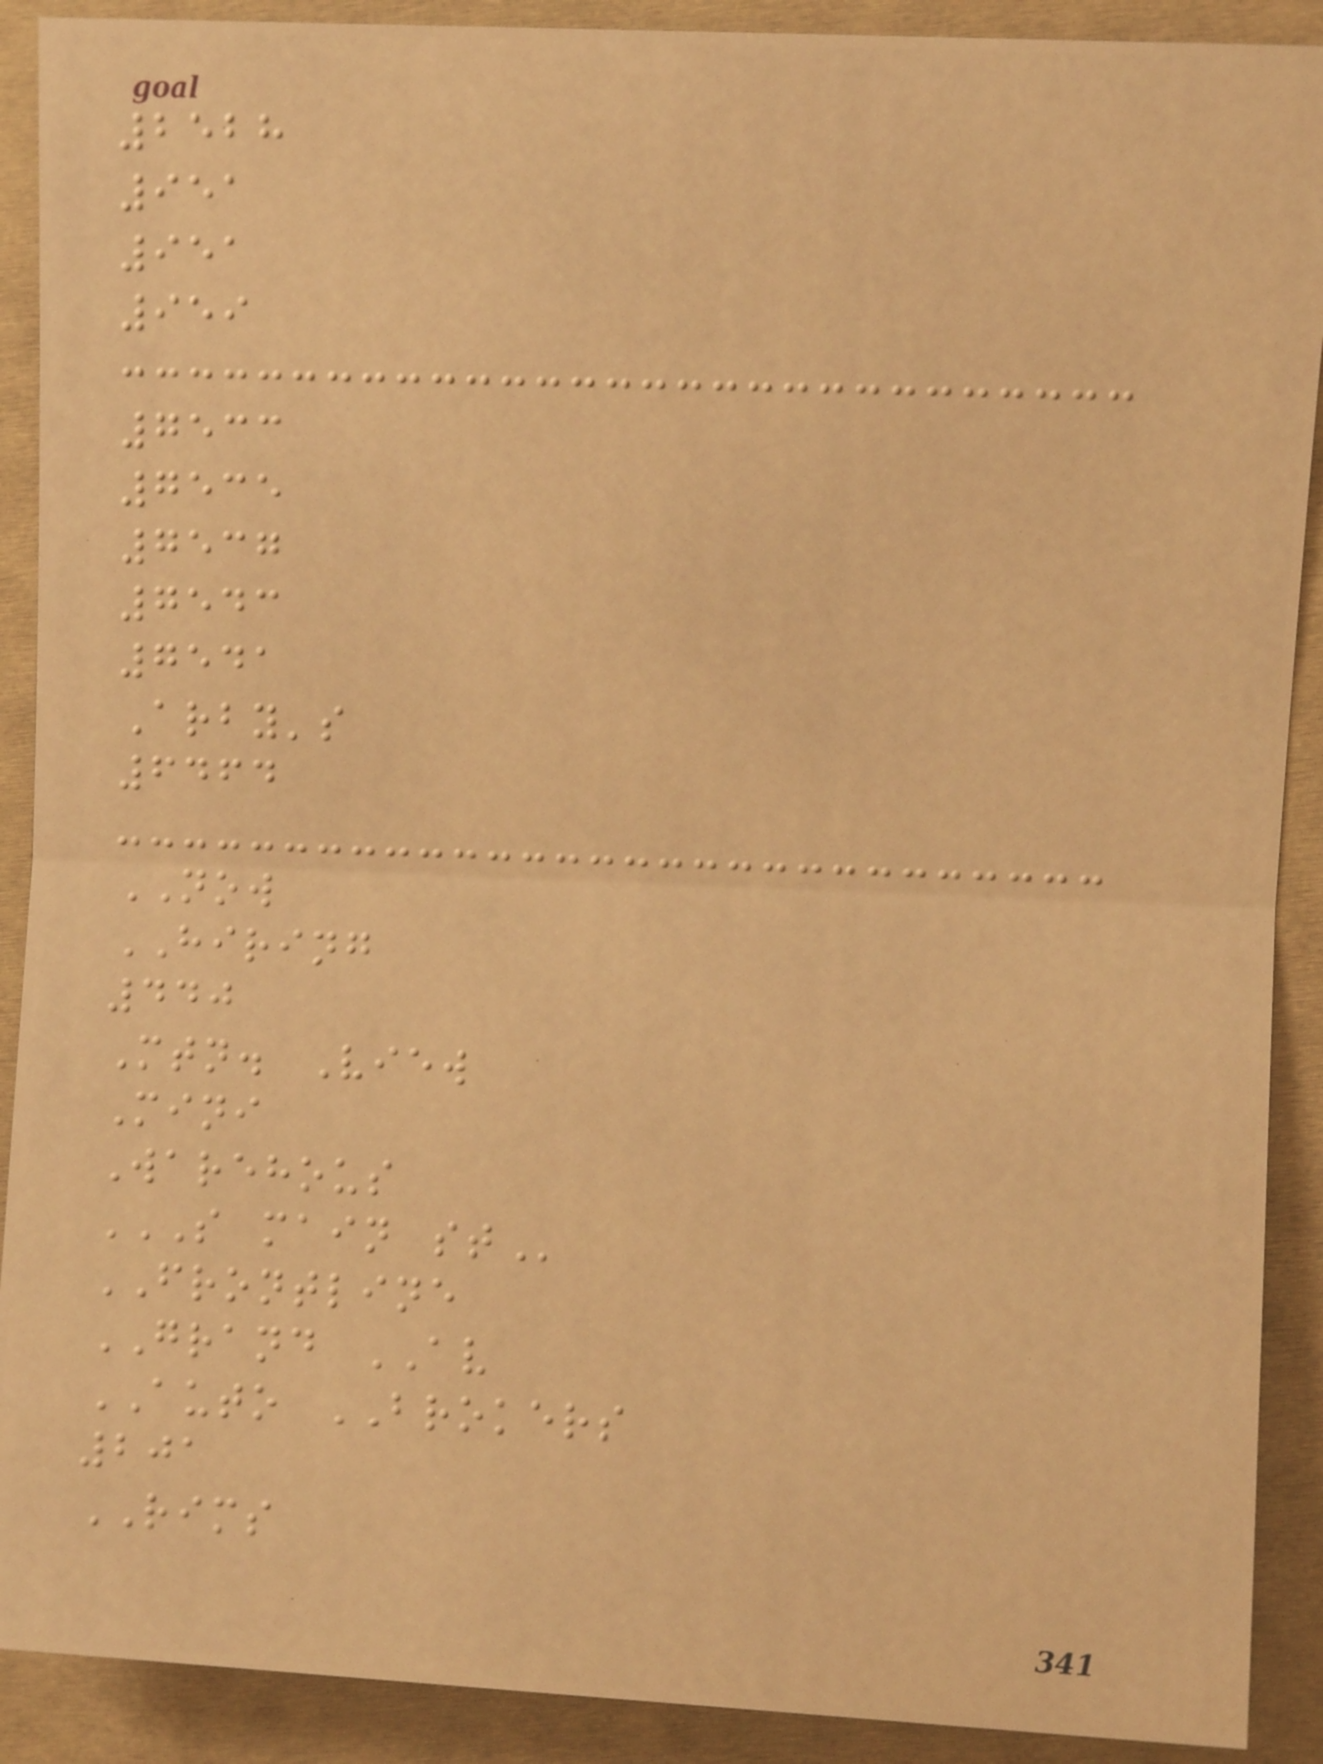2528
951
951
959
7533
7535
7537
7543
7541
Arby's
6464
NOW
HIRING
440
Mtn. View
Mini
Warehous
S MAIN ST
FRONTLINE
GRAND AV
AUTO BROKERS
201
RIMS
